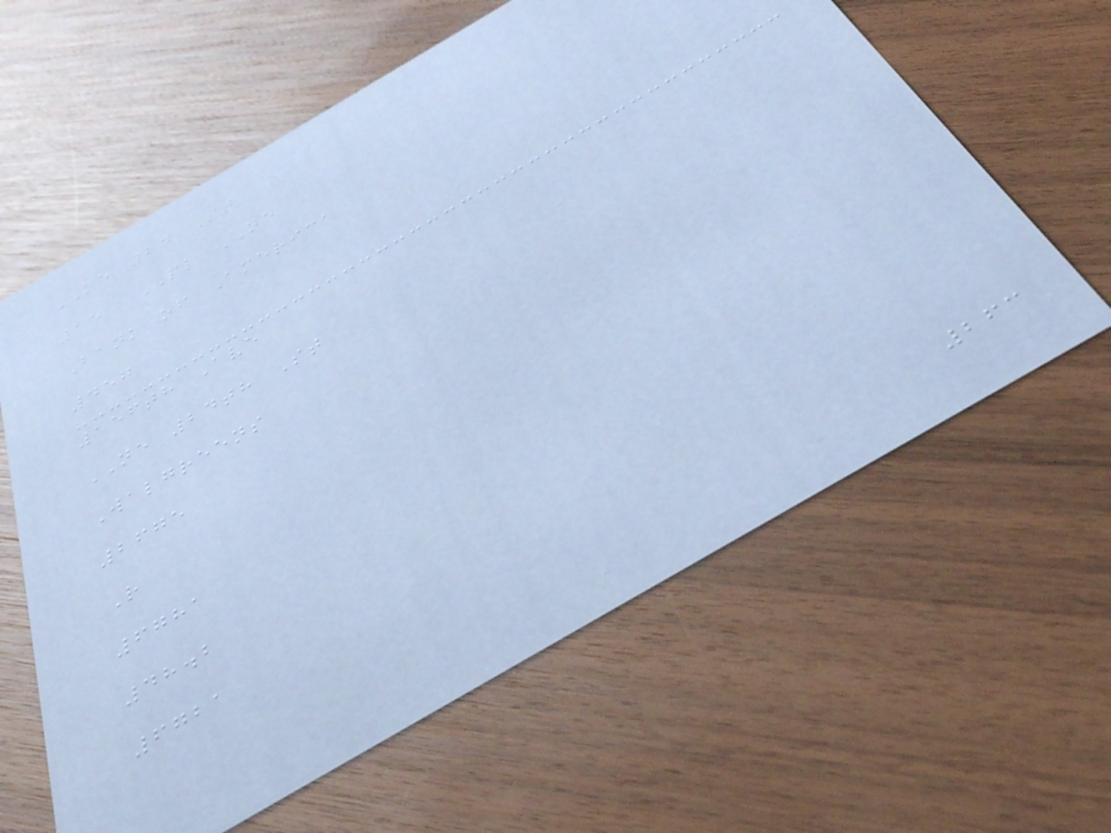NE 24 St
151 PL NE
Bank of America
457
156th Ave
NE 24th St
Walgreens
2675
R
6781
48.2
6721
263
